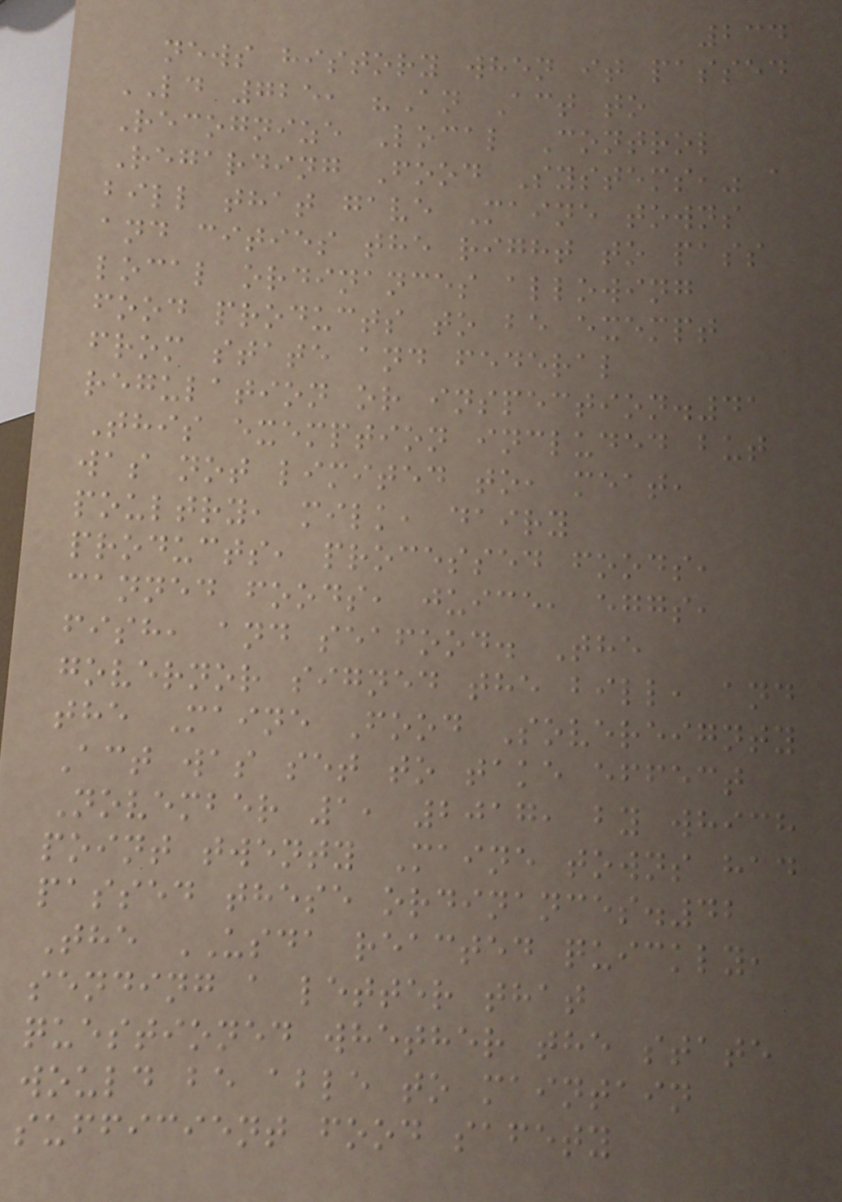234
news history when it passed
LD 725, "An Act to
Recognize Local Control
Regarding Food Systems," a
bill that gave Maine towns
and cities the right to pass
local ordinances allowing
food products to be exempt
from state and federal
regulation or inspection.41
This exemption included but
was not limited to, meat,
poultry, milk, dairy
products, processed foods,
canned foods, juice, eggs,
fish, and seafood. The
governor signed the bill, and
the Maine Food Sovereignty
Act was set to take effect
November 1, 2017, by which
point twenty Maine towns had
passed these ordinances.42
The USDA reacted quickly,
sending a letter that
questioned whether the state
would be able to maintain
sufficient food safety
